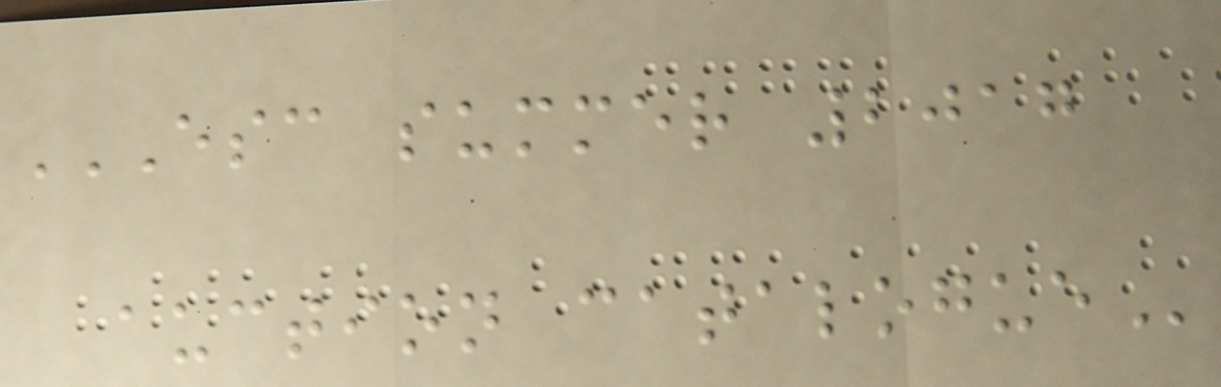ESC SUMMER 2017
AUCTION CATALOGUE
